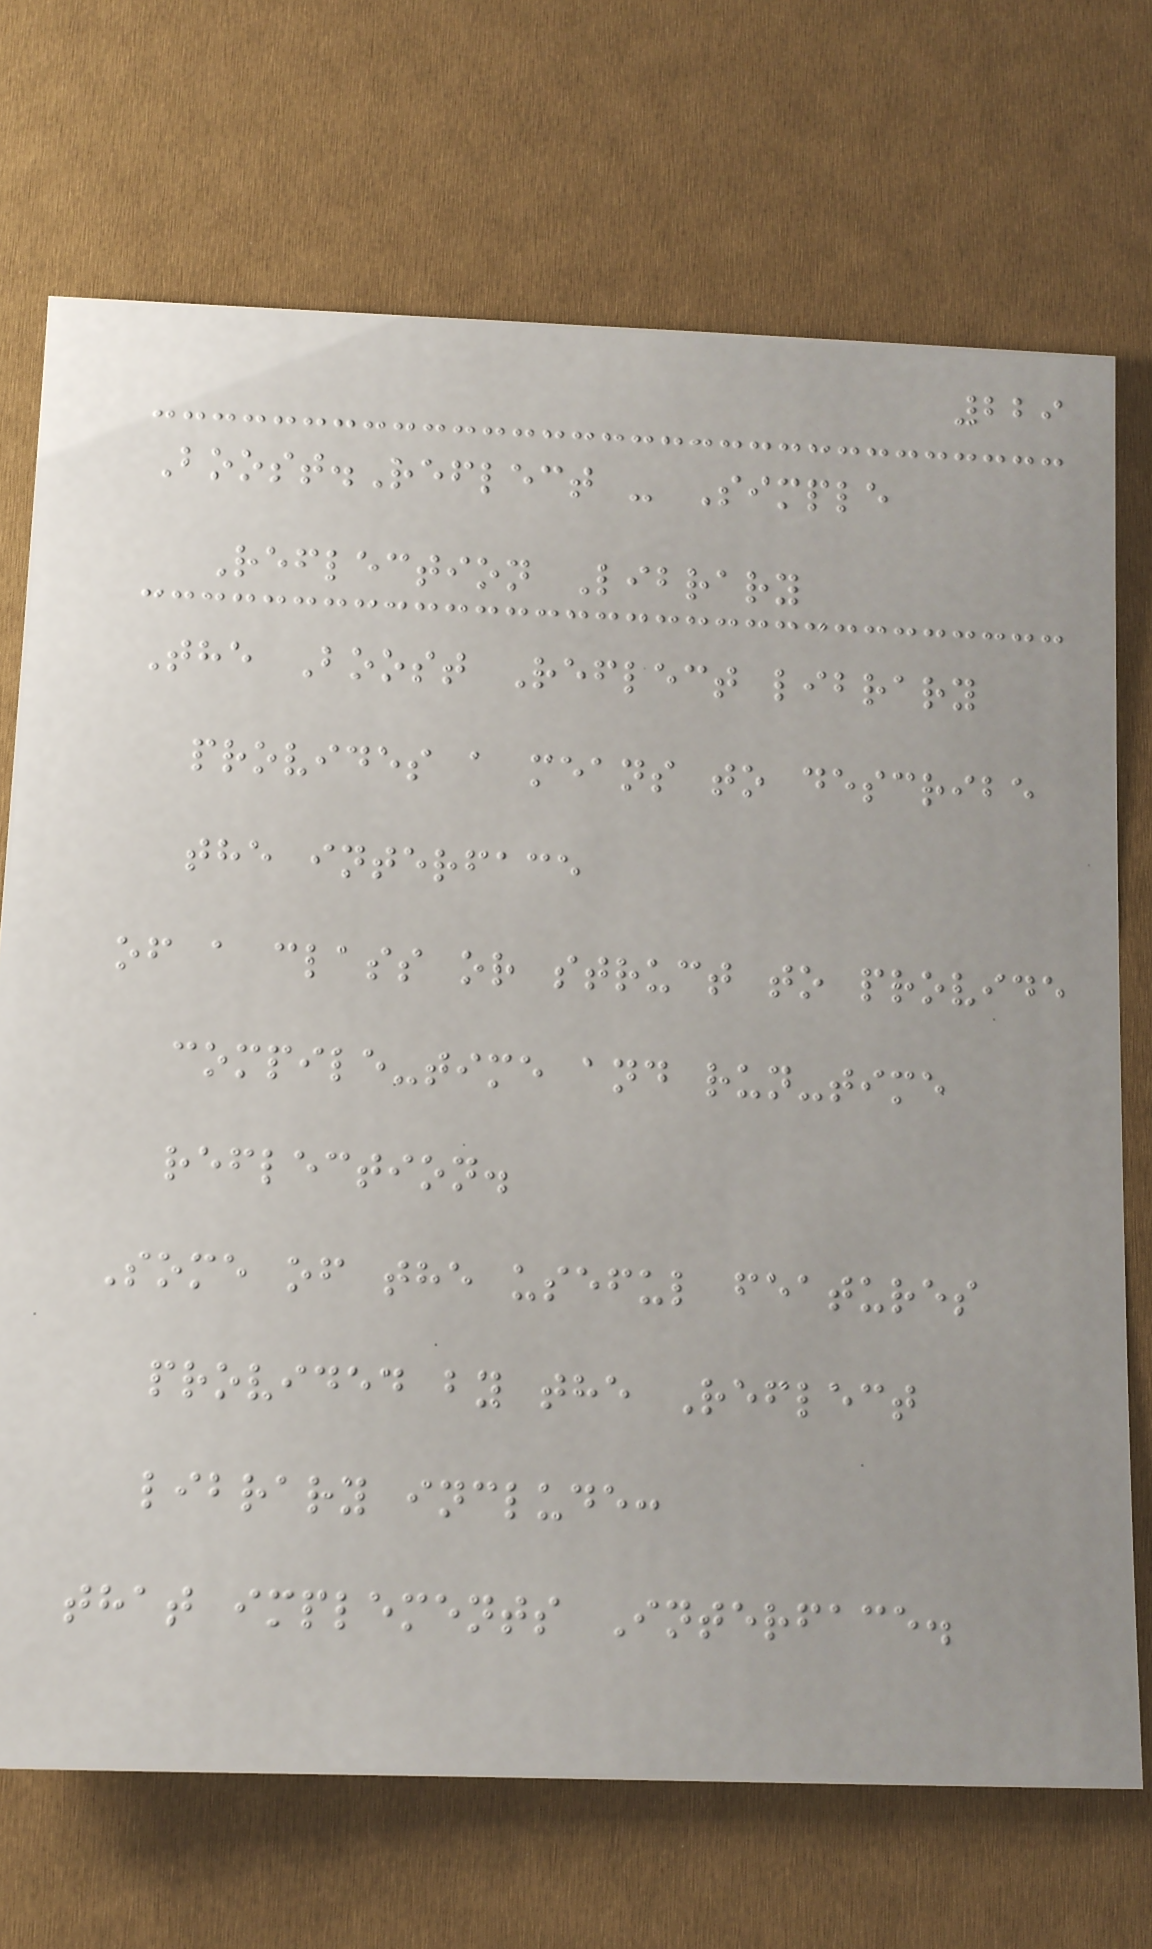229
Boost.Reflect - Simple
Reflection Library
The Boost Reflect library
provides a means to describe
the interface
of a class or struct to provide
compile-time and run-time
reflection.
Some of the useful features
provided by the Reflect
library include:
that implements Interface.
